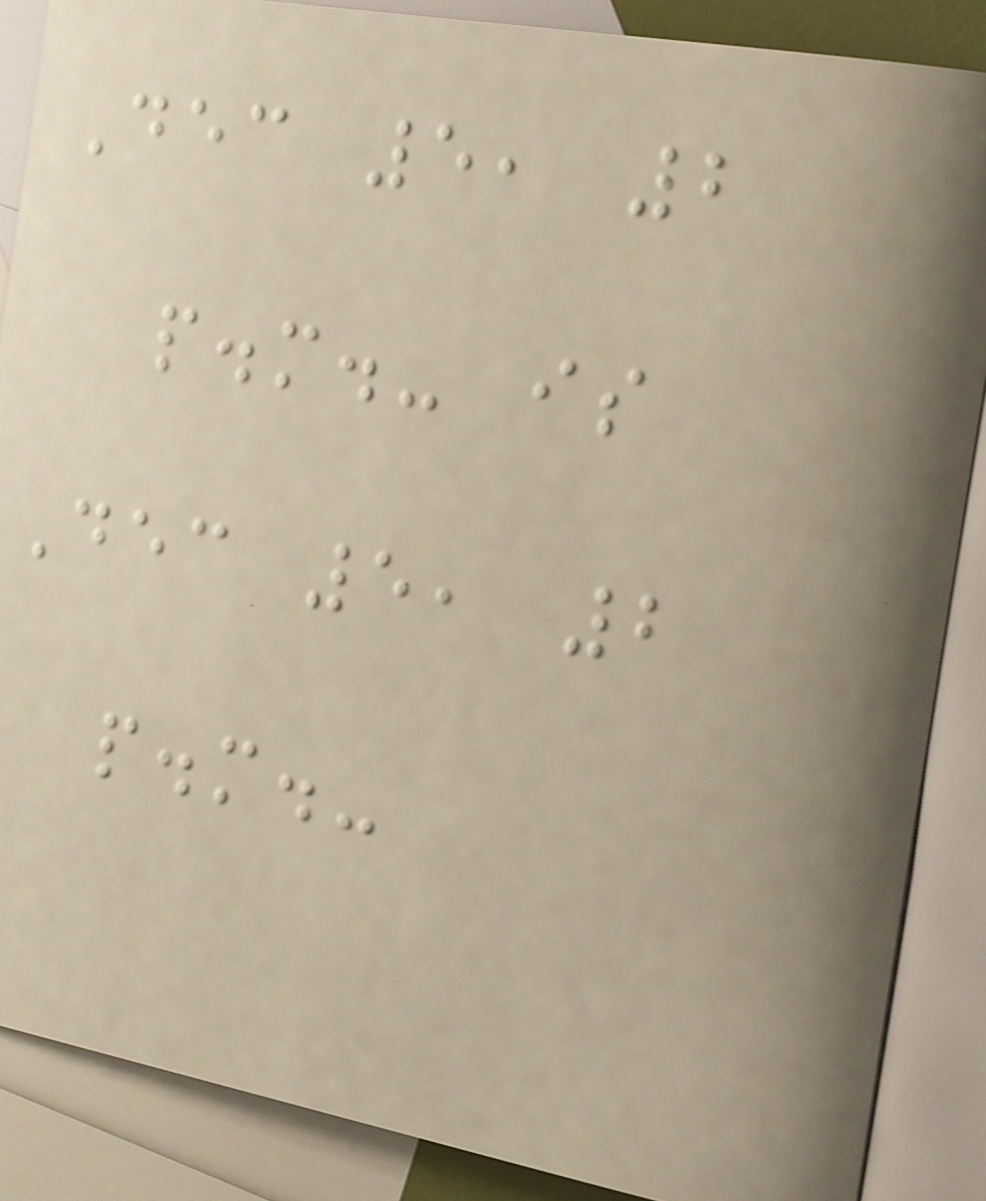Dec 5, 2
p.m.- is
Dec 5, 2
p.m.-
